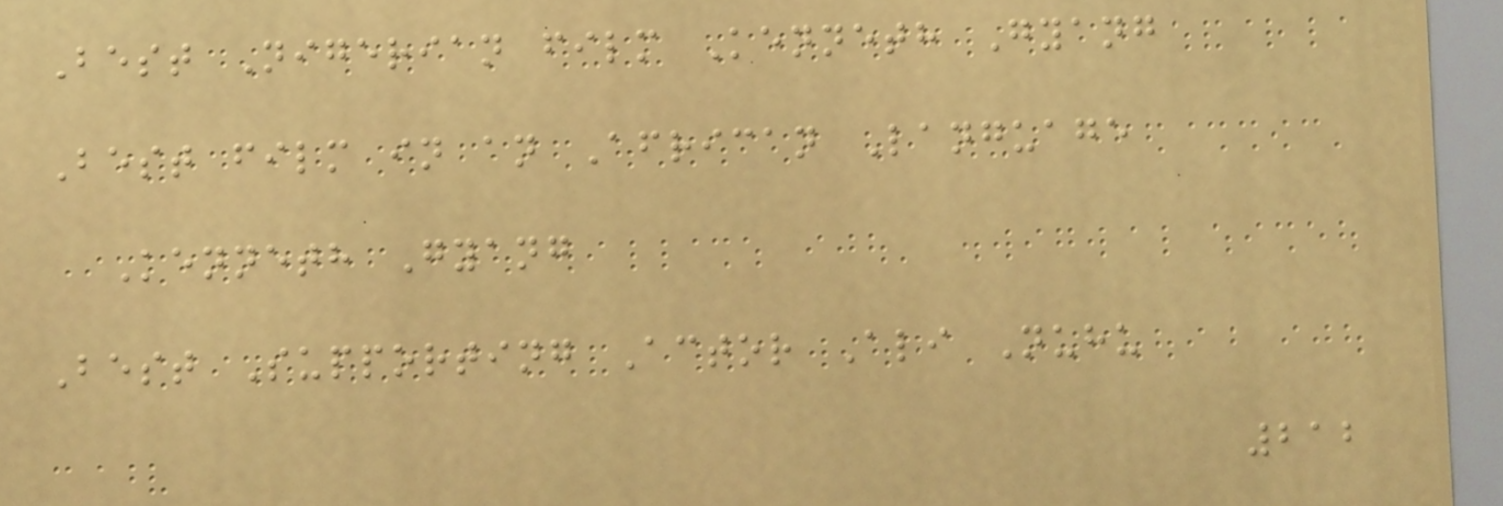Best Nigerian film Kenneth Gyang
Best film in an African Language
Kenneth Gyang
Best Supporting Actor Ali Nuhu
212
